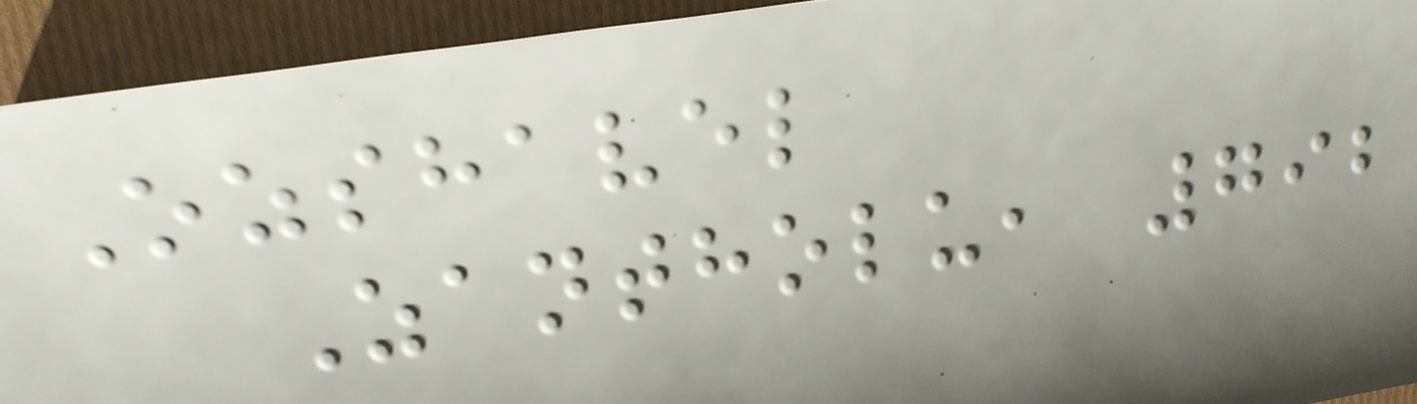Ozshavel
Zantholu, 792
